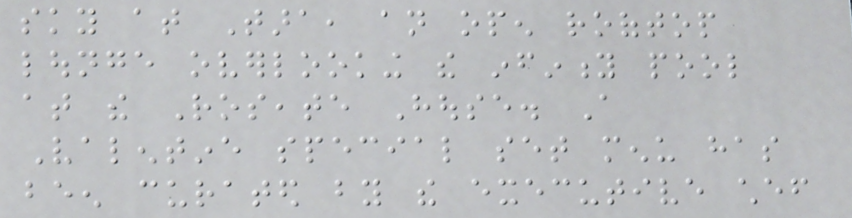sky at Tara, an open rooftop
lounge overlooking the infinity pool
at the Roseate House. A
Valentine special set menu has
been curated by the executive chef
